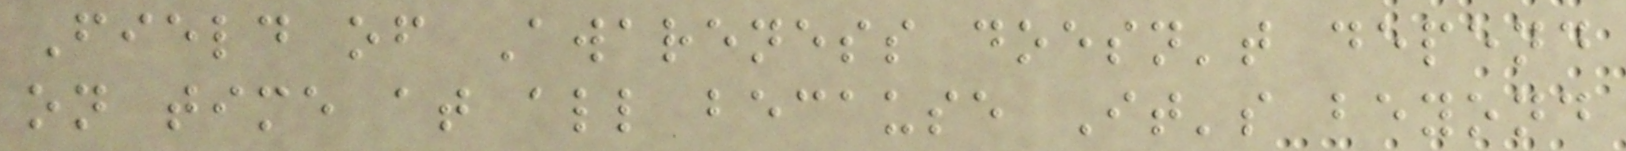Field of Awareness doesn't depend
on time at all because It's beyond
